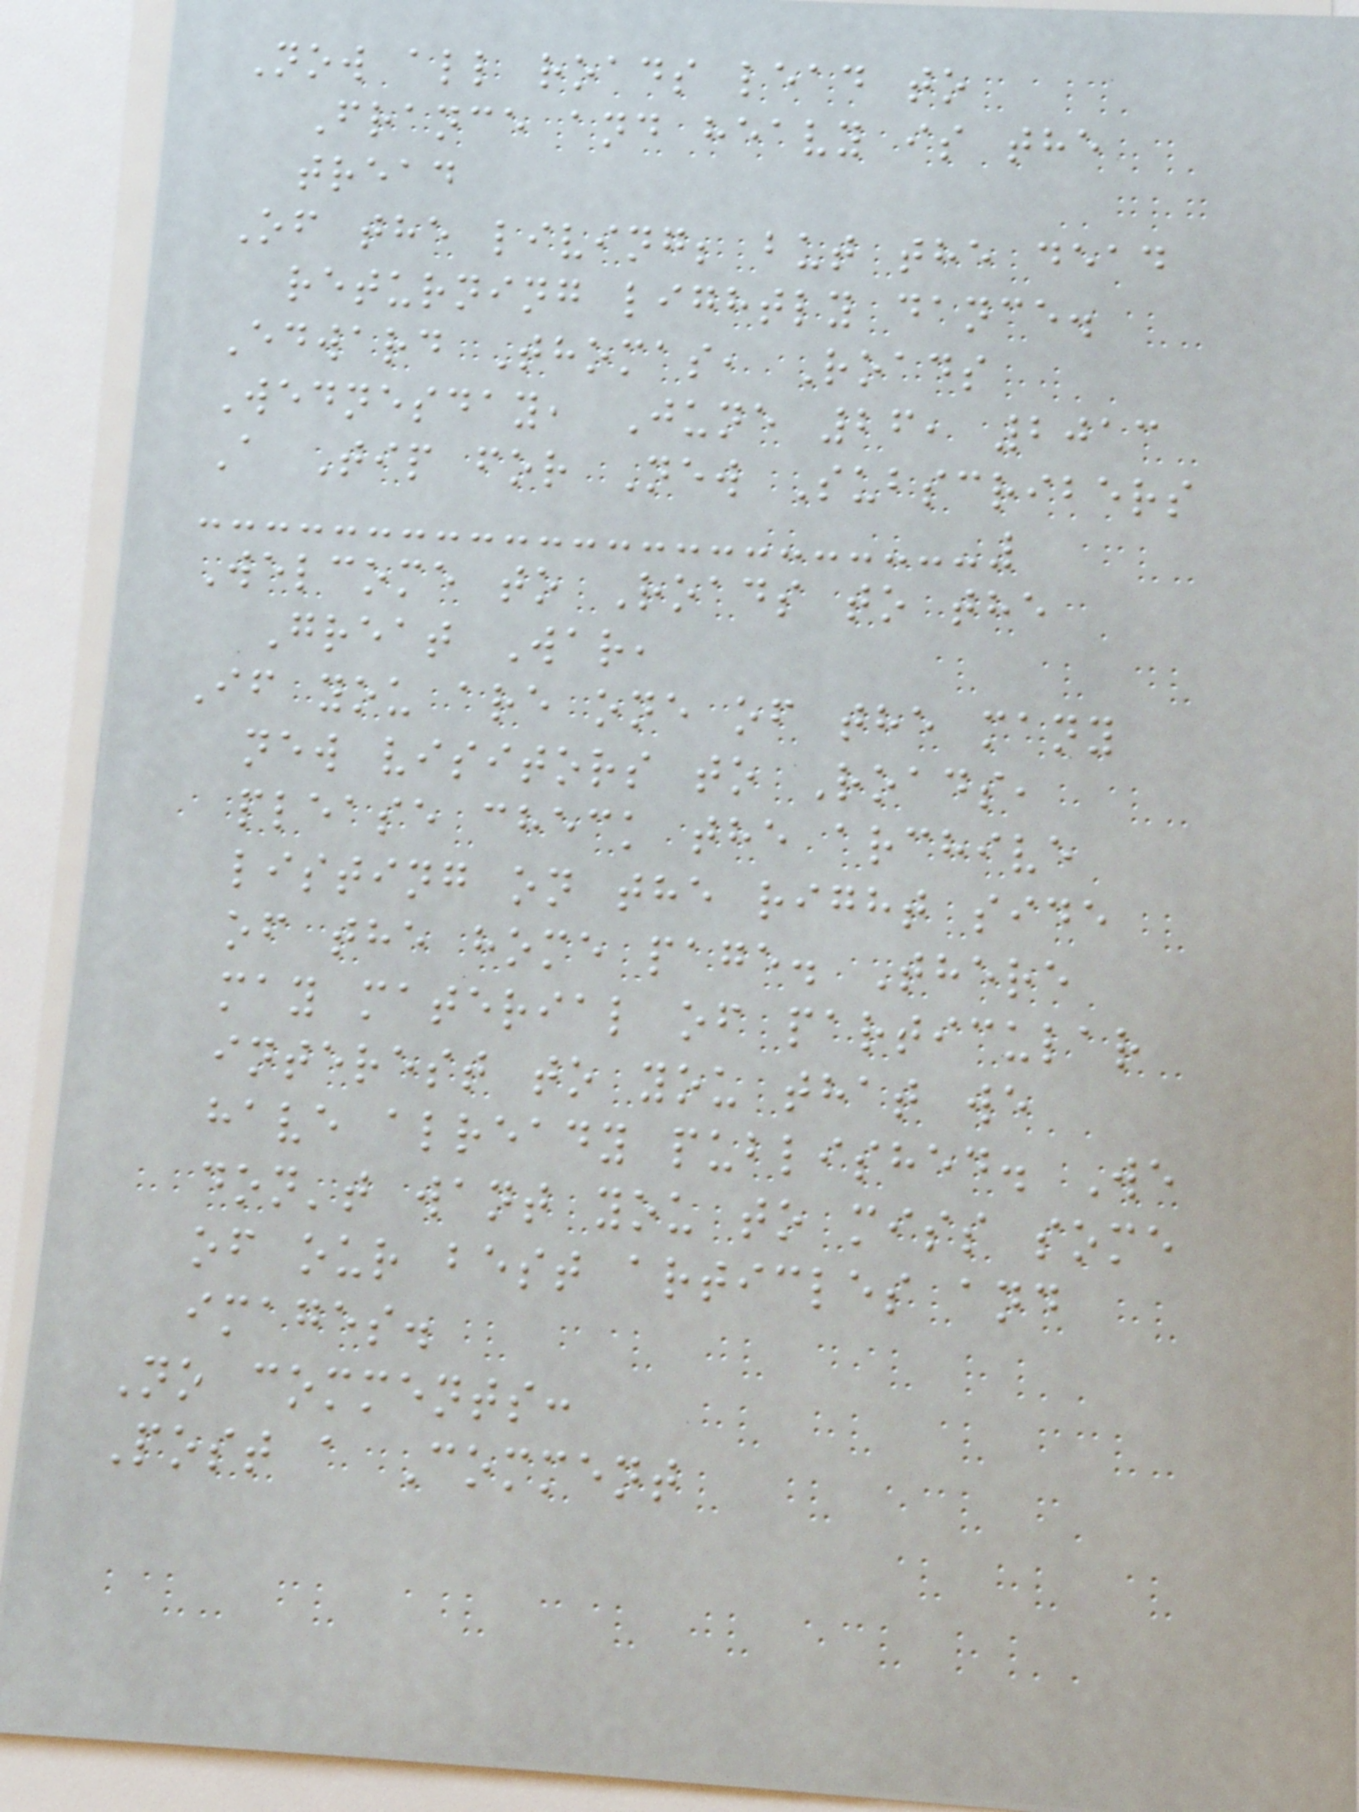Now all roads lead to
France and heavy is the
tread
Of the living; but the dead
returning lightly dance.
Edward Thomas, Roads
Wednesday, June 26, 2013
A Tip for New Subscribers
Welcome to Roads to the
Great War,
If you are one of the many
new visitors to Roads,
please check the archive
listing on the right side
of the home page. There
may material of particular
interest to you that we
have already published. We
don't want you to miss some
of our best articles and
images.
No comments:
Post a Comment
